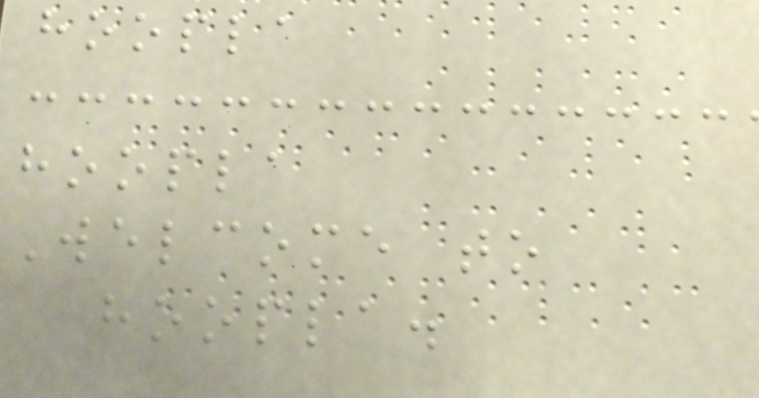hoopla
hoopla
Welcome to
hoopla.
